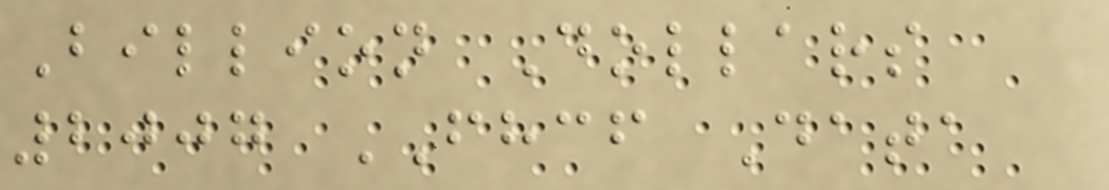Billion Dollars
2007 FHCF Data
